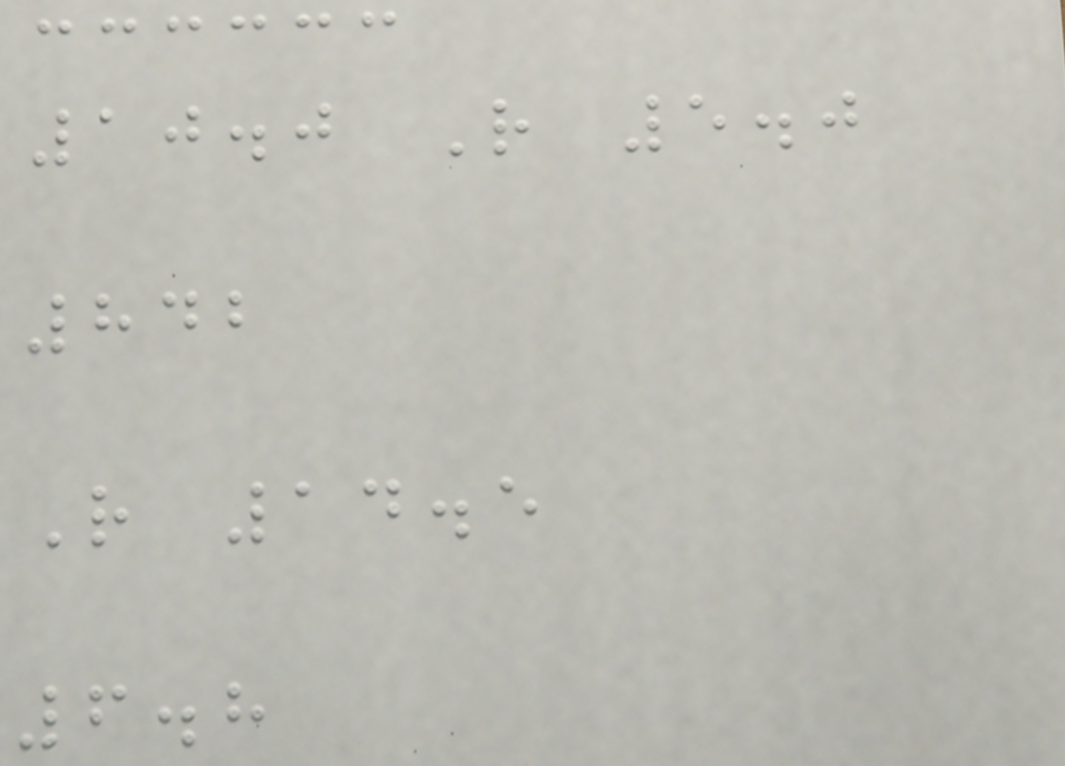10.0 R 5.0
842
R 14.5
6.8
